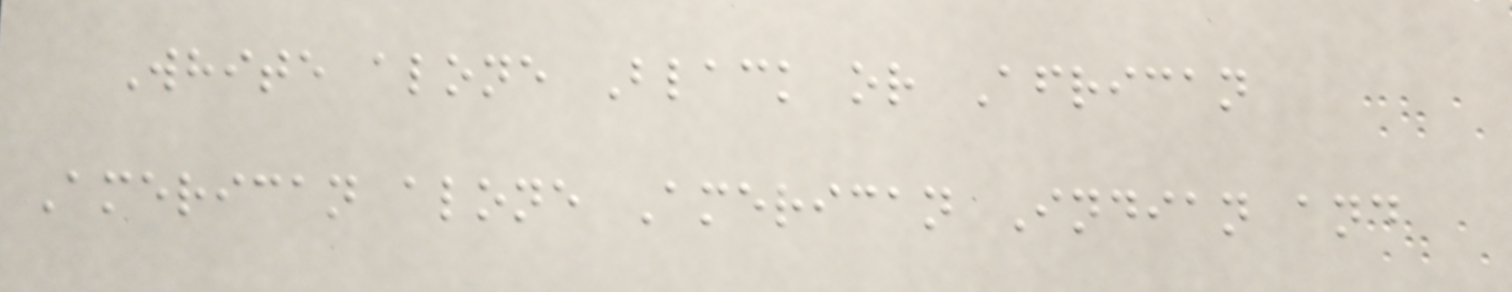White alone Black or African
American alone American Indian and
